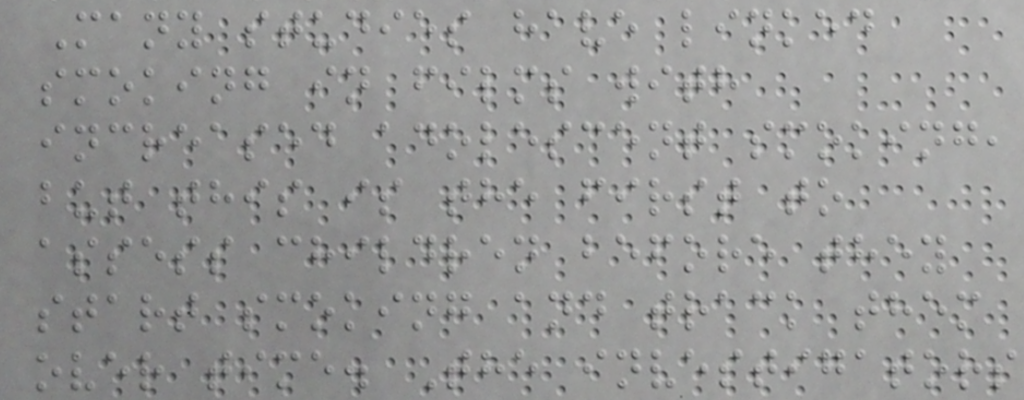Many studies have linked
smoking in films with
increased adolescent smoking,
but this is the first to
assess children before they
start smoking and track them
over time. The investigators
